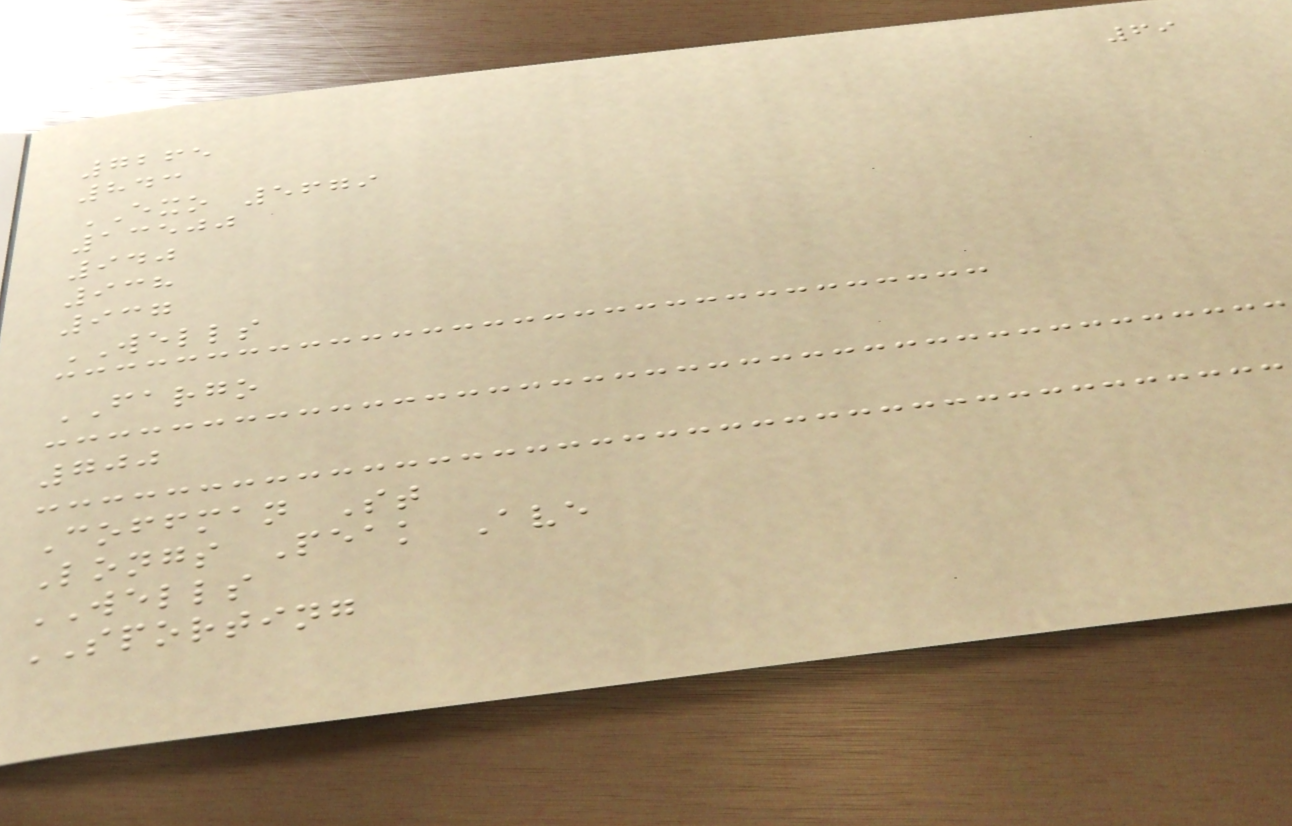69
7265
843
EXO 5679
13500
940
938
937
WELLS
FARGO
700
Coffman St
Longs Peak Ave
WELLS
SPORTING
